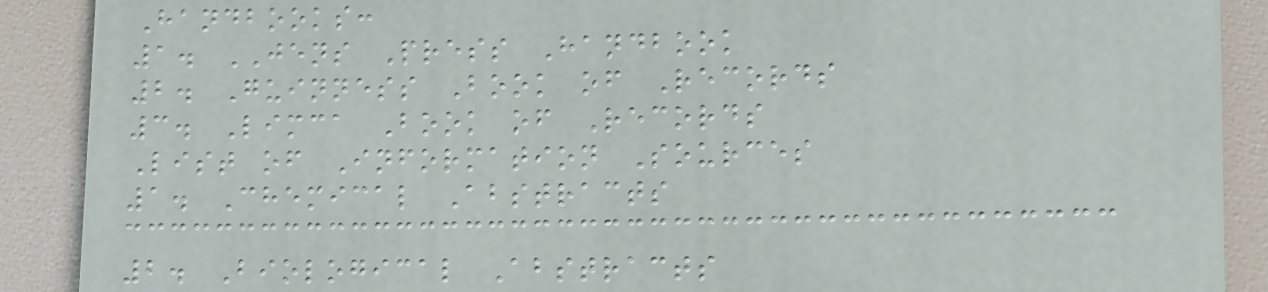Handbooks:
1. JENS Press Handbook
2. Guinness Book of Records
3. Limca Book of Records
List of Information Sources
1. Chemical Abstracts
2. Biological Abstracts
